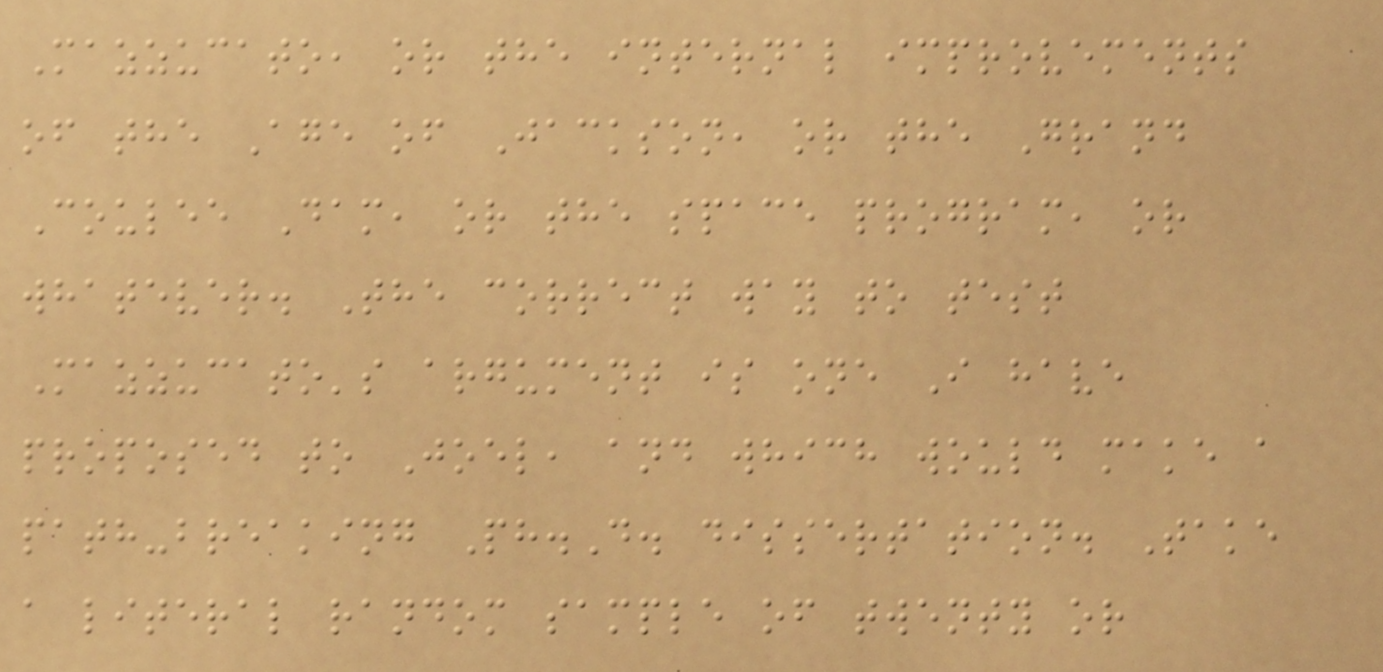Mazzucato, or the internal improvements
of the Age of Jackson, or the Grand
Coulee Dam, or the space program, or
whatever. The correct way to test
Mazzucato's argument is one I have
proposed to Joel, and which would make a
path-breaking Ph.D. dissertation. Take
a literal random sample of twenty or
